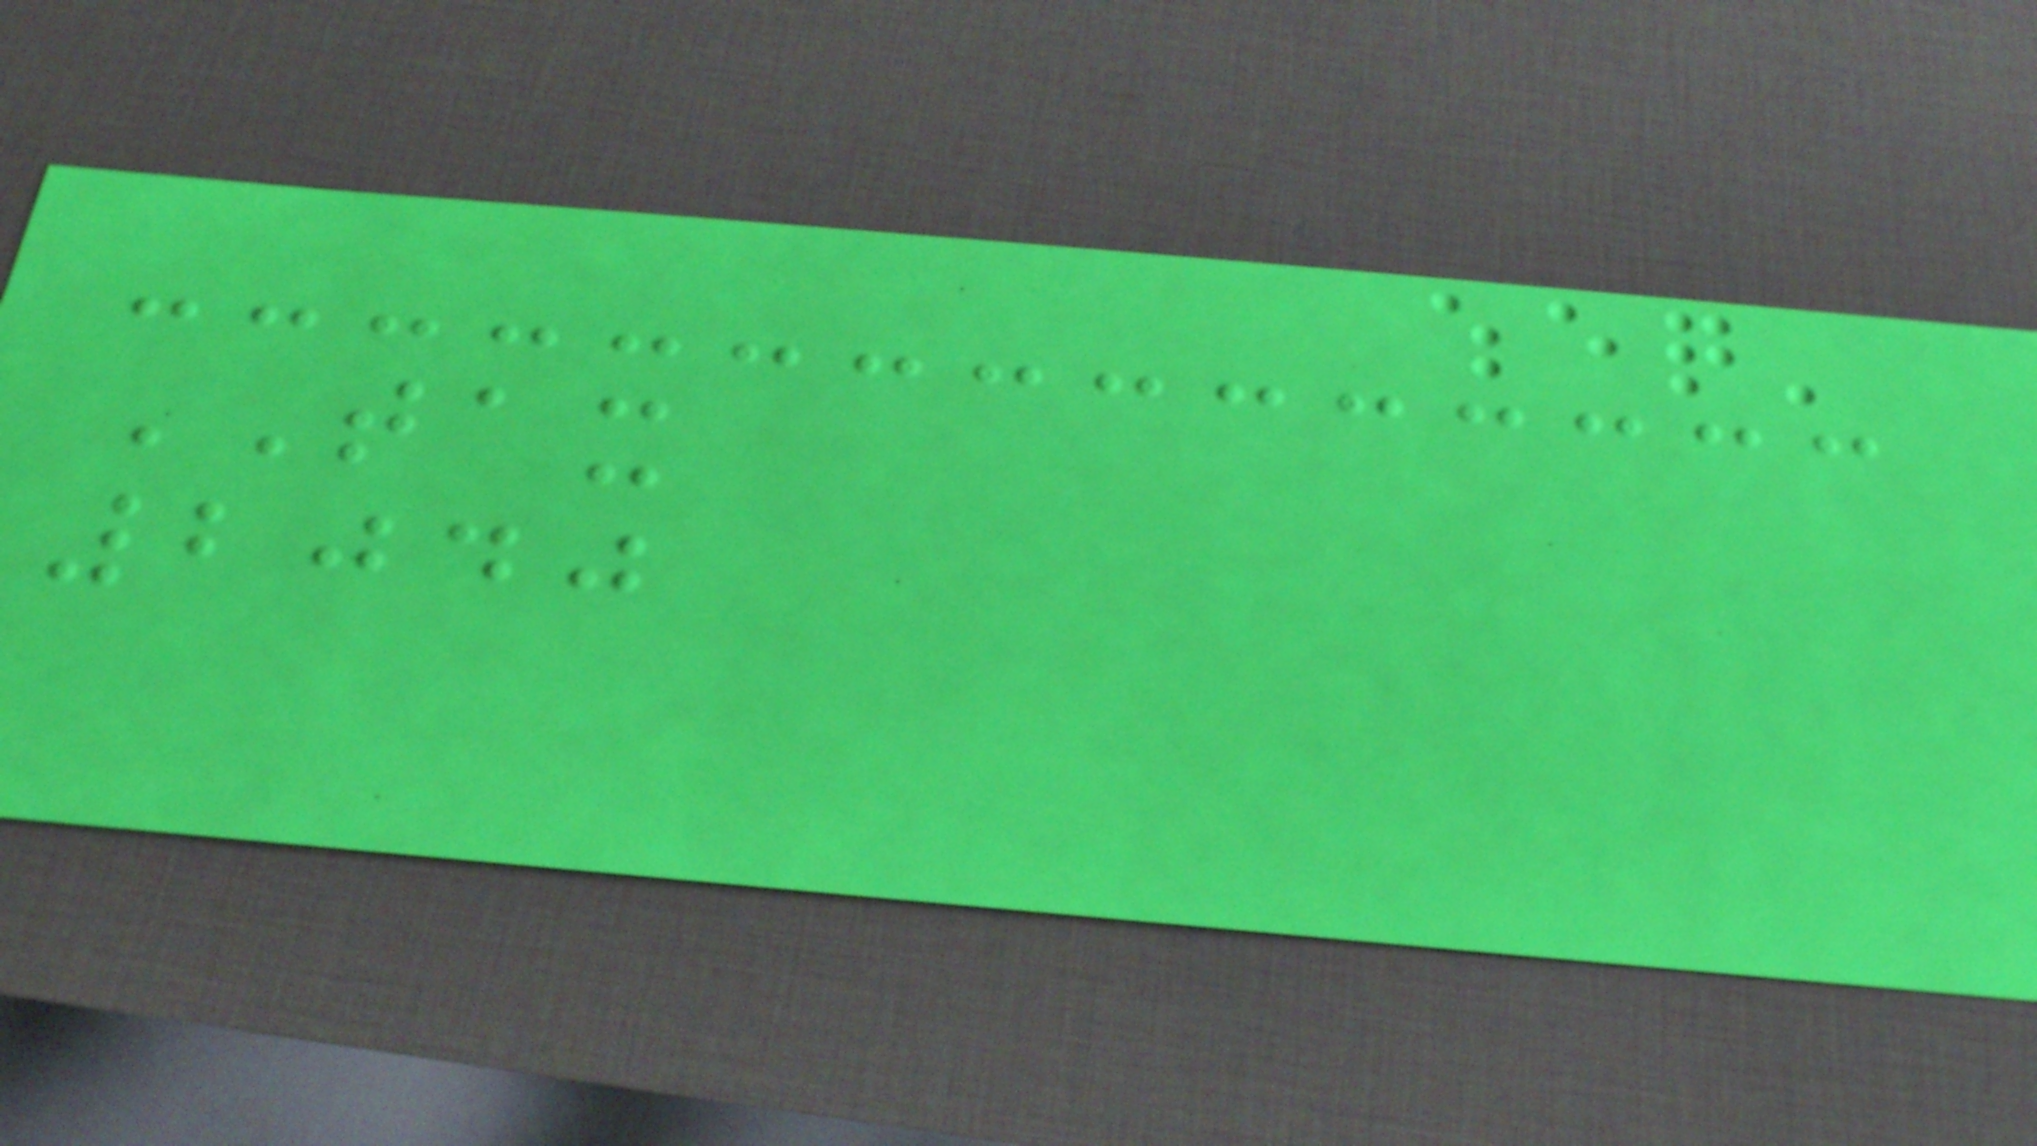TAX
2040
